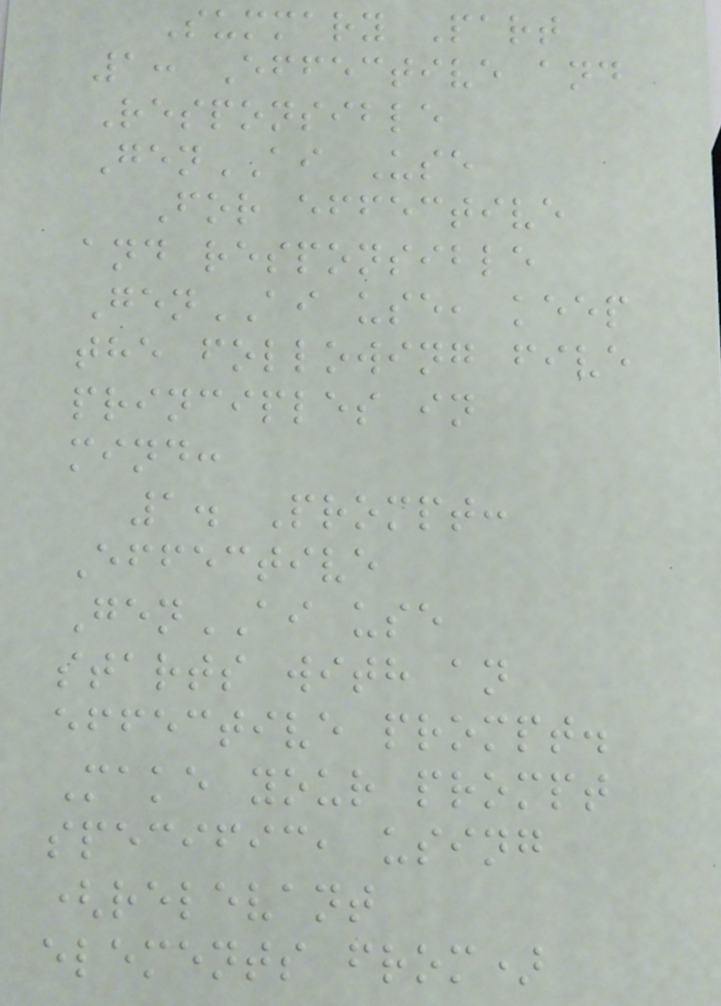Summary Part
1: Effective and
Responsible
GenAI Use
For effective
and responsible
GenAI use, keep
the following five
principles in
mind:
1. Prompt:
Effective
GenAI use
starts with an
effective prompt.
Make your prompt
specific, using
(relevant
elements from)
